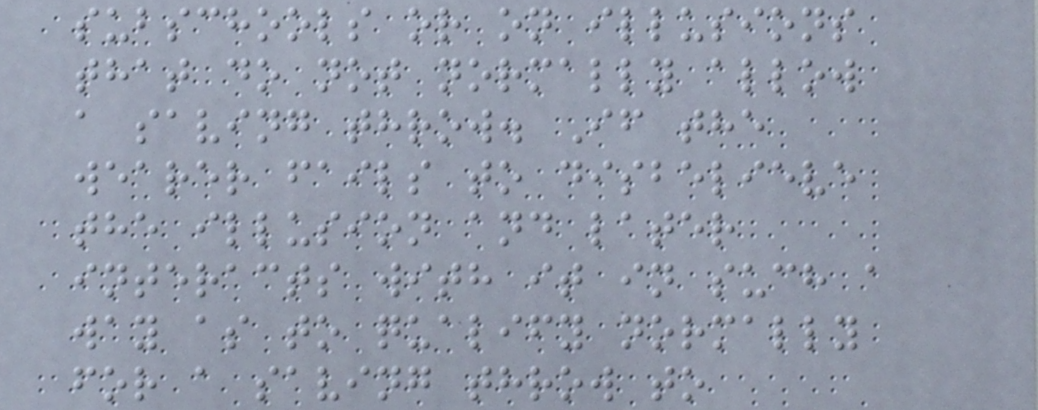subschools or on illusions
that do not normally allow
a saving throw. If the
wearer fails to disbelieve
the illusion and later
interacts with it in such a
way as to qualify normally
for a saving throw to
